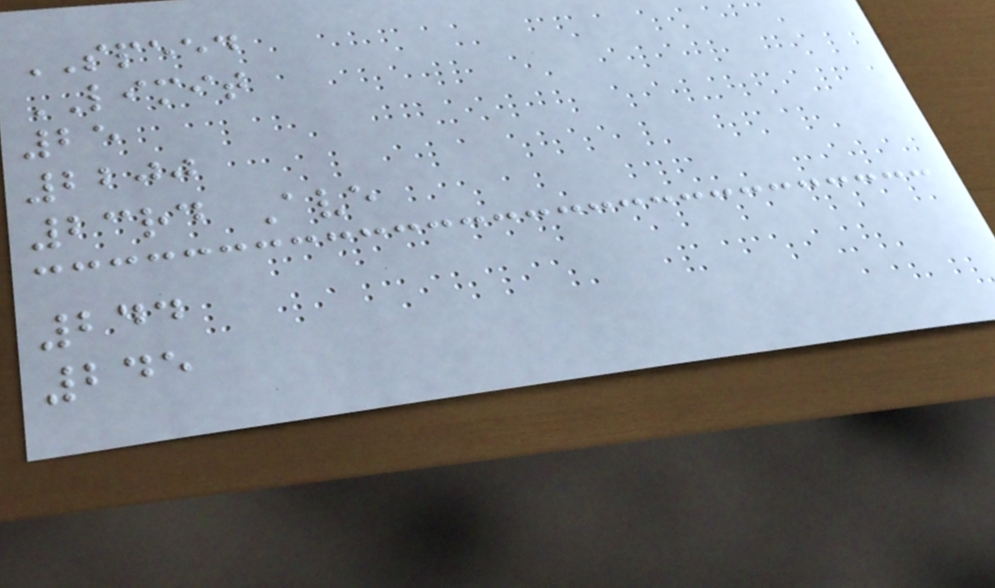SPEED
LIMIT
25
2200
23rd Ave
244
245
